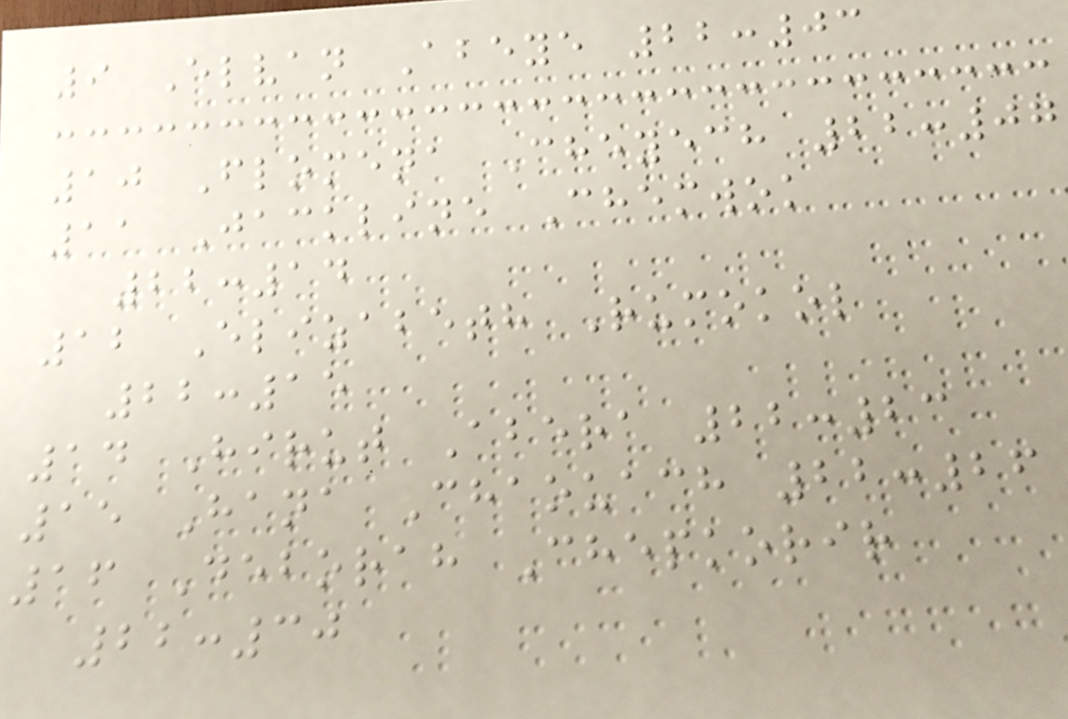9 Elvan Abeye 22:03
10 Flomena Cheyech 22:07
11 Jackline Chemwok
22:14
12 Elizabeth Rumokol
22:15
14 Hirut Abera 22:23
15 Hana Chaouach 22:26
16 Deborah Chepkorir
22:30
